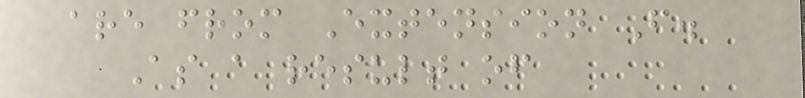are from Extension F.
As a result of
